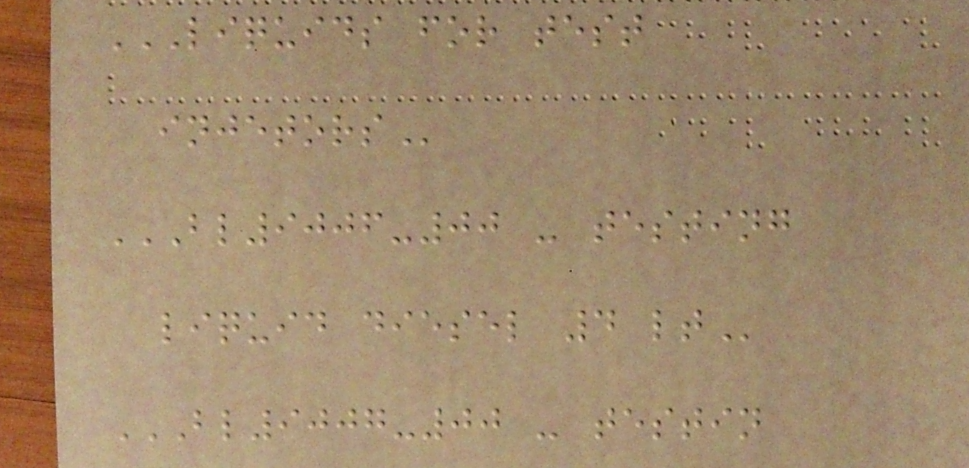LIQUIDS FOR TEST
INJETORS
BL9006-00 - TESTING
LIQUID DIESEL 4 LT
BL9007-00 - TESTIN
